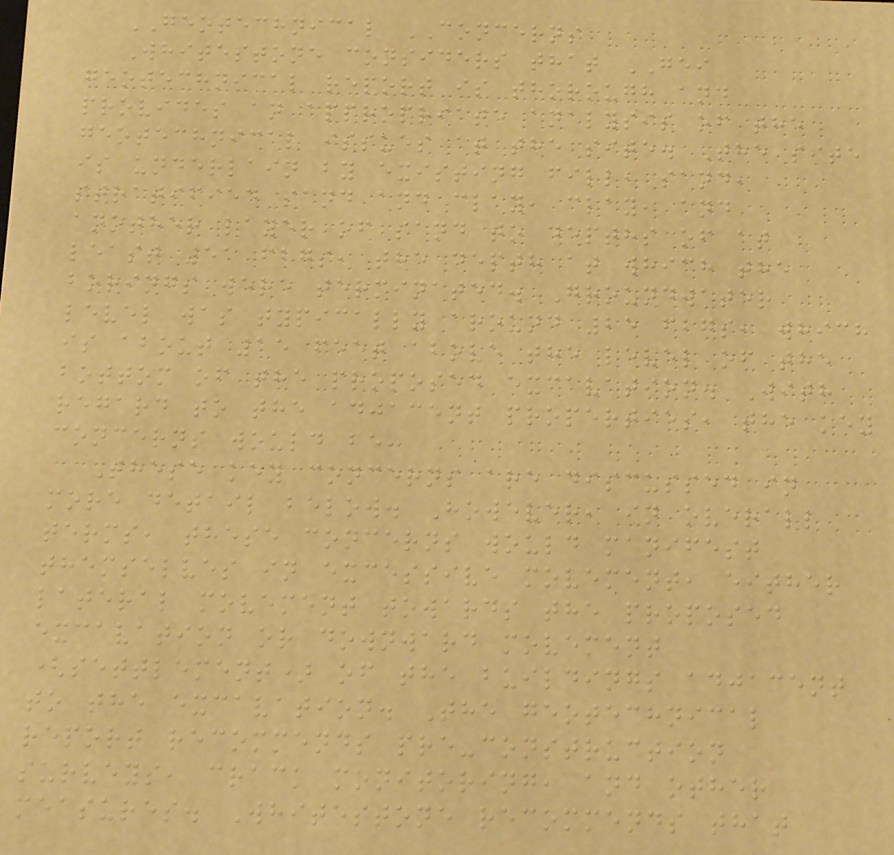GEOTECHNICAL CONCERNS
Whitestone considers that GEI
geotechnical report is thorough and
provides an appropriate analysis of the
geotechnical issues at the site. The site
is underlain by existing fill, sand,
stratified sand and clay, clay, and
another layer of sand to depths of at
least 51 fbgs, the depth at which the
borings were terminated. Groundwater
level was typically around 25 fbgs, which
is about 15 feet above the level of the
bottom of the proposed excavation. With
regard to the adjacent properties, the key
concerns would be:
These key concerns are discussed in
more detail below. However, in overall
terms, these concerns would manifest
themselves in excessive movement, either
lateral movement towards the proposed
excavation or downward movement
(settlement) of the buildings adjacent
to the excavation. The geotechnical
report recommends pre-construction
surveys, crack monitoring, and other
measures. Whitestone recommends that
